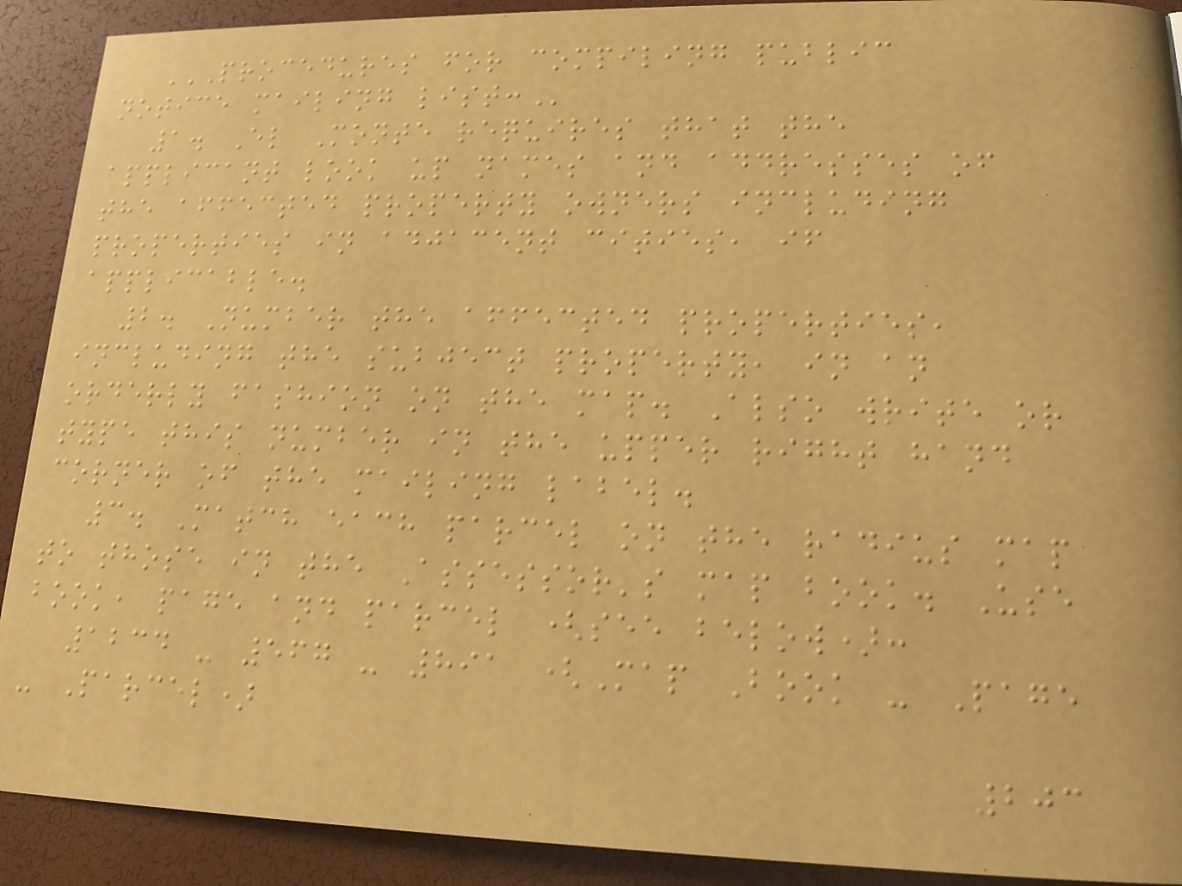PROCEDURES FOR COMPILING PUBLIC
NOTICE MAILING LIST:
1. El Monte requires that the
applicant look up names and addresses of
the affected property owners including
properties in adjacent cities, if
applicable.
2. Number the affected properties,
including the subject property, in an
orderly fashion on the map. Also write or
type this number in the upper right hand
corner of the mailing label.
3. Match each parcel on the radius map
to those in the Assessor's map book. Use
book, page and parcel (see below):
1234 - 567 - 891 (Map Book - Page
- Parcel)
203
